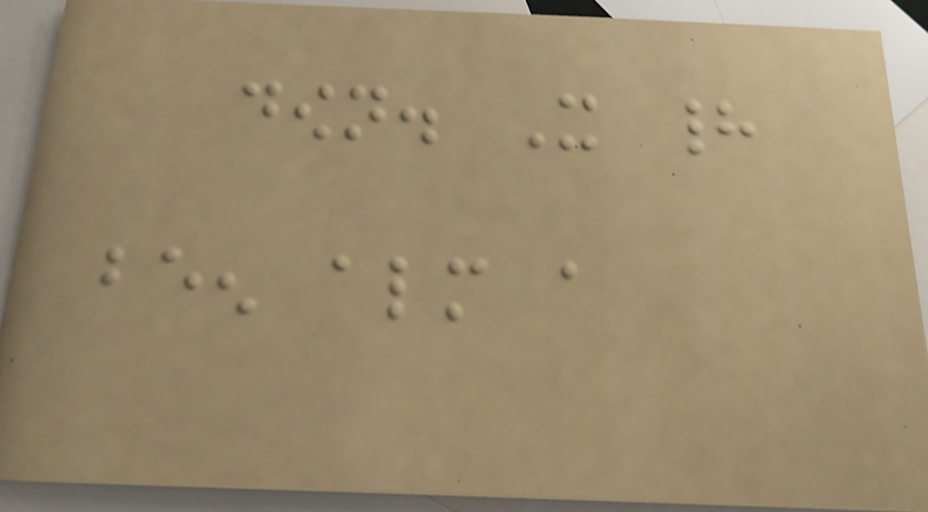down. It had
been almost a
